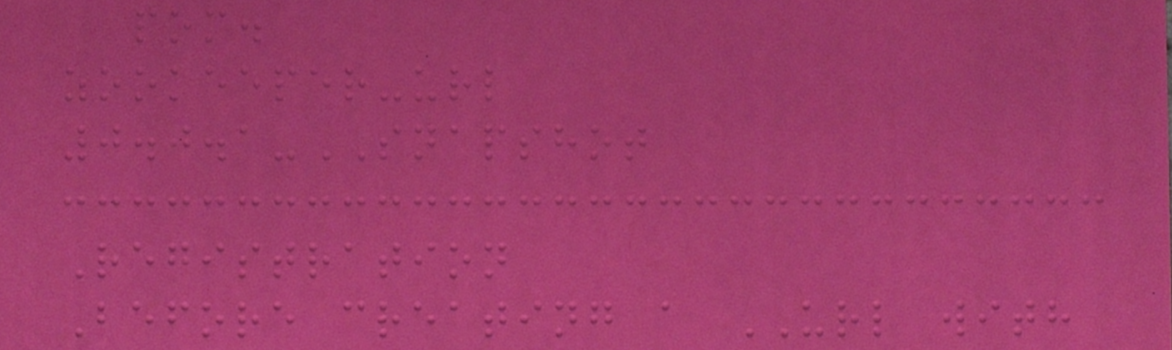pom.
zookeeper-url
0.0.1-SNAPSHOT
Registration
Before creating a URL with
